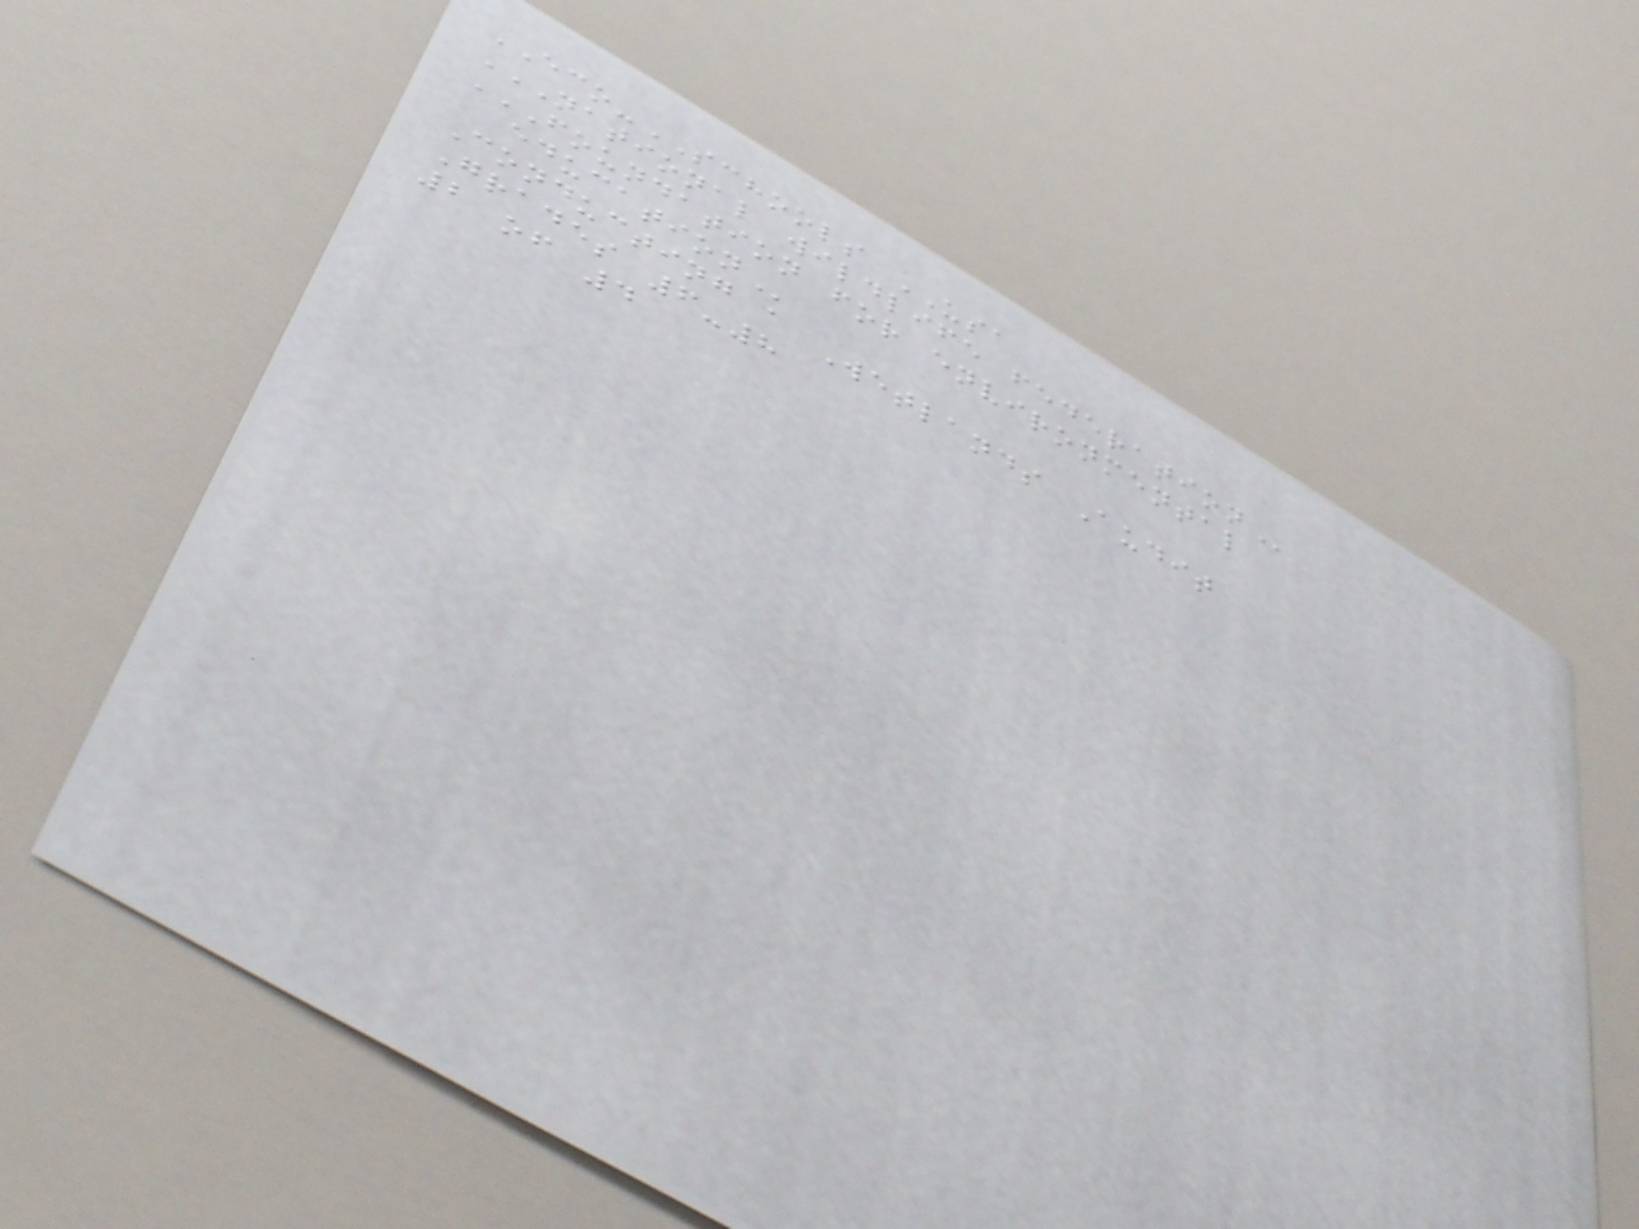ECO-SCHOOLS USA
NATIONAL WILDLIFE FEDERATION
FOUNDATION FOR ENVIRONMENTAL
EDUCATION
Conducting a Wetlands Audit
Grades 6-8
2 of 4
